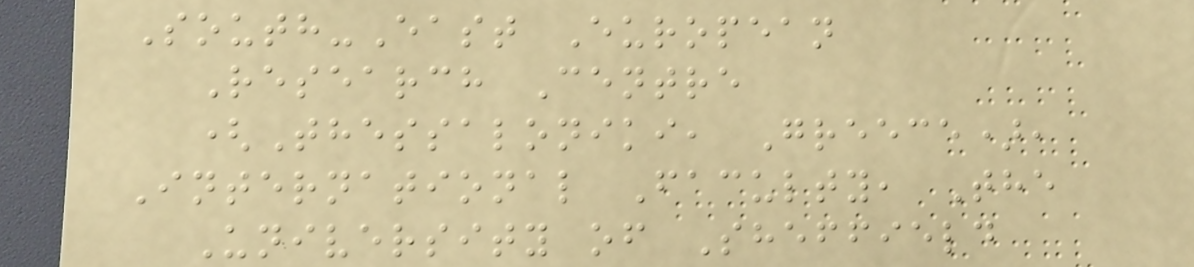South-East European
Research Centre
(Thessaloniki, Greece),
International Faculty, The
University of Sheffield
